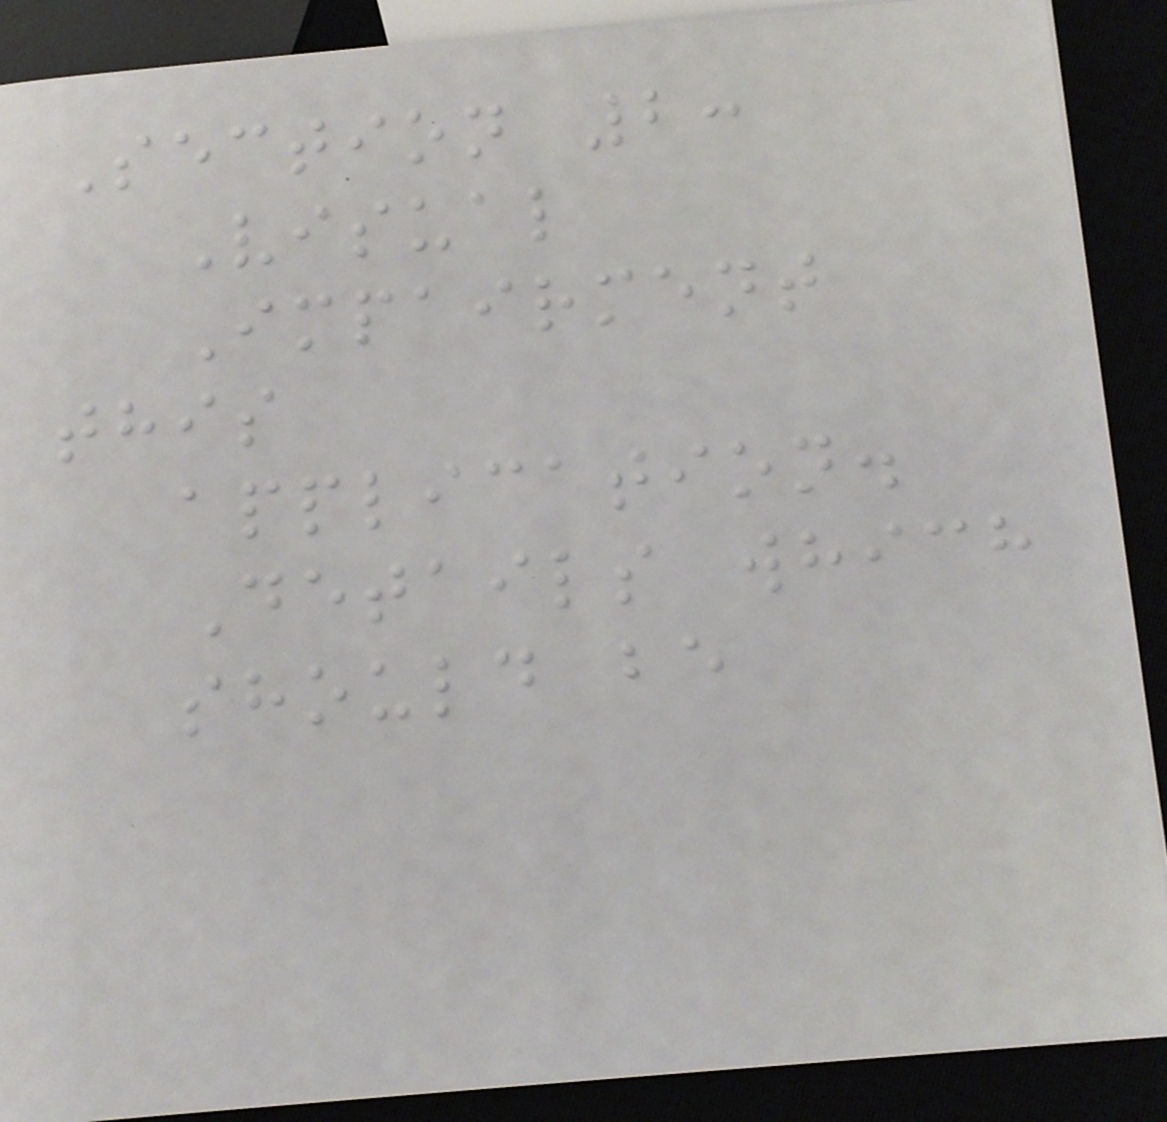Section 2:
Visual
Impairment
this
application.
Details which
should be
